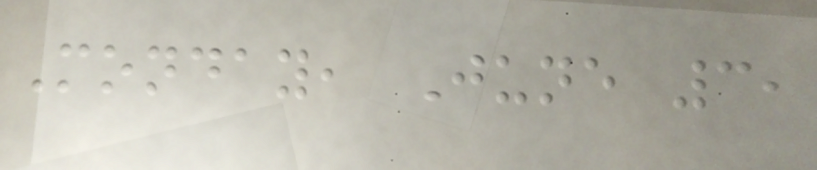Monday, June 3,
